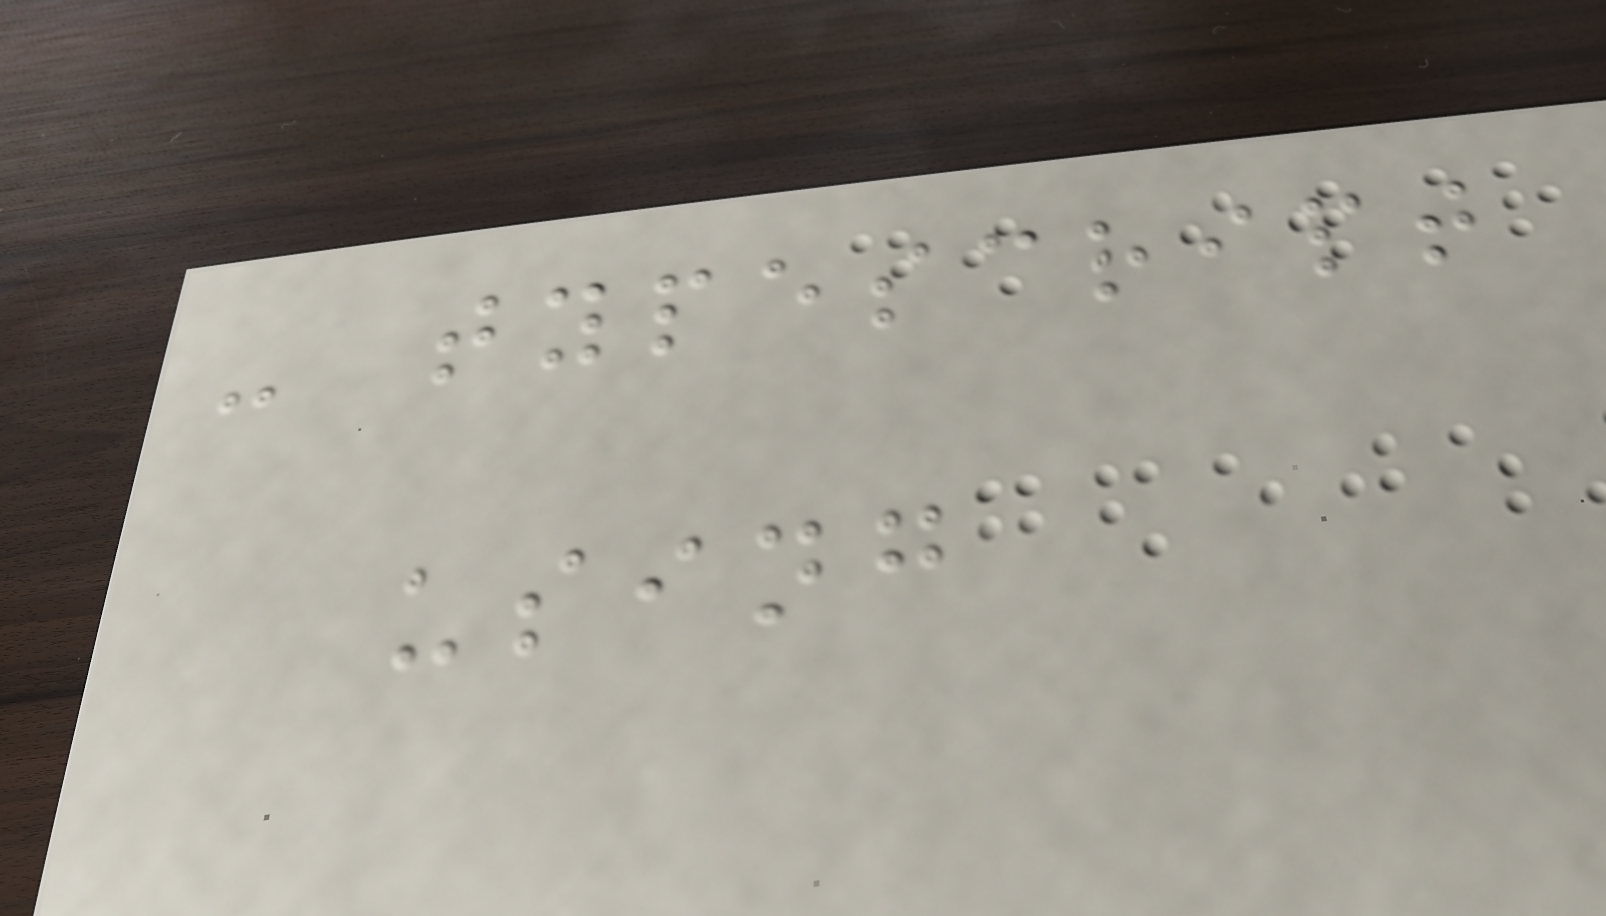- typescript
using
